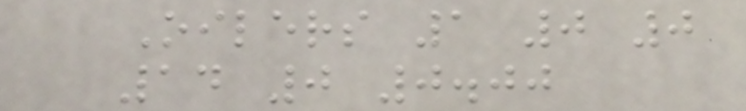Oilers 1 0 0
14 0 0.00
